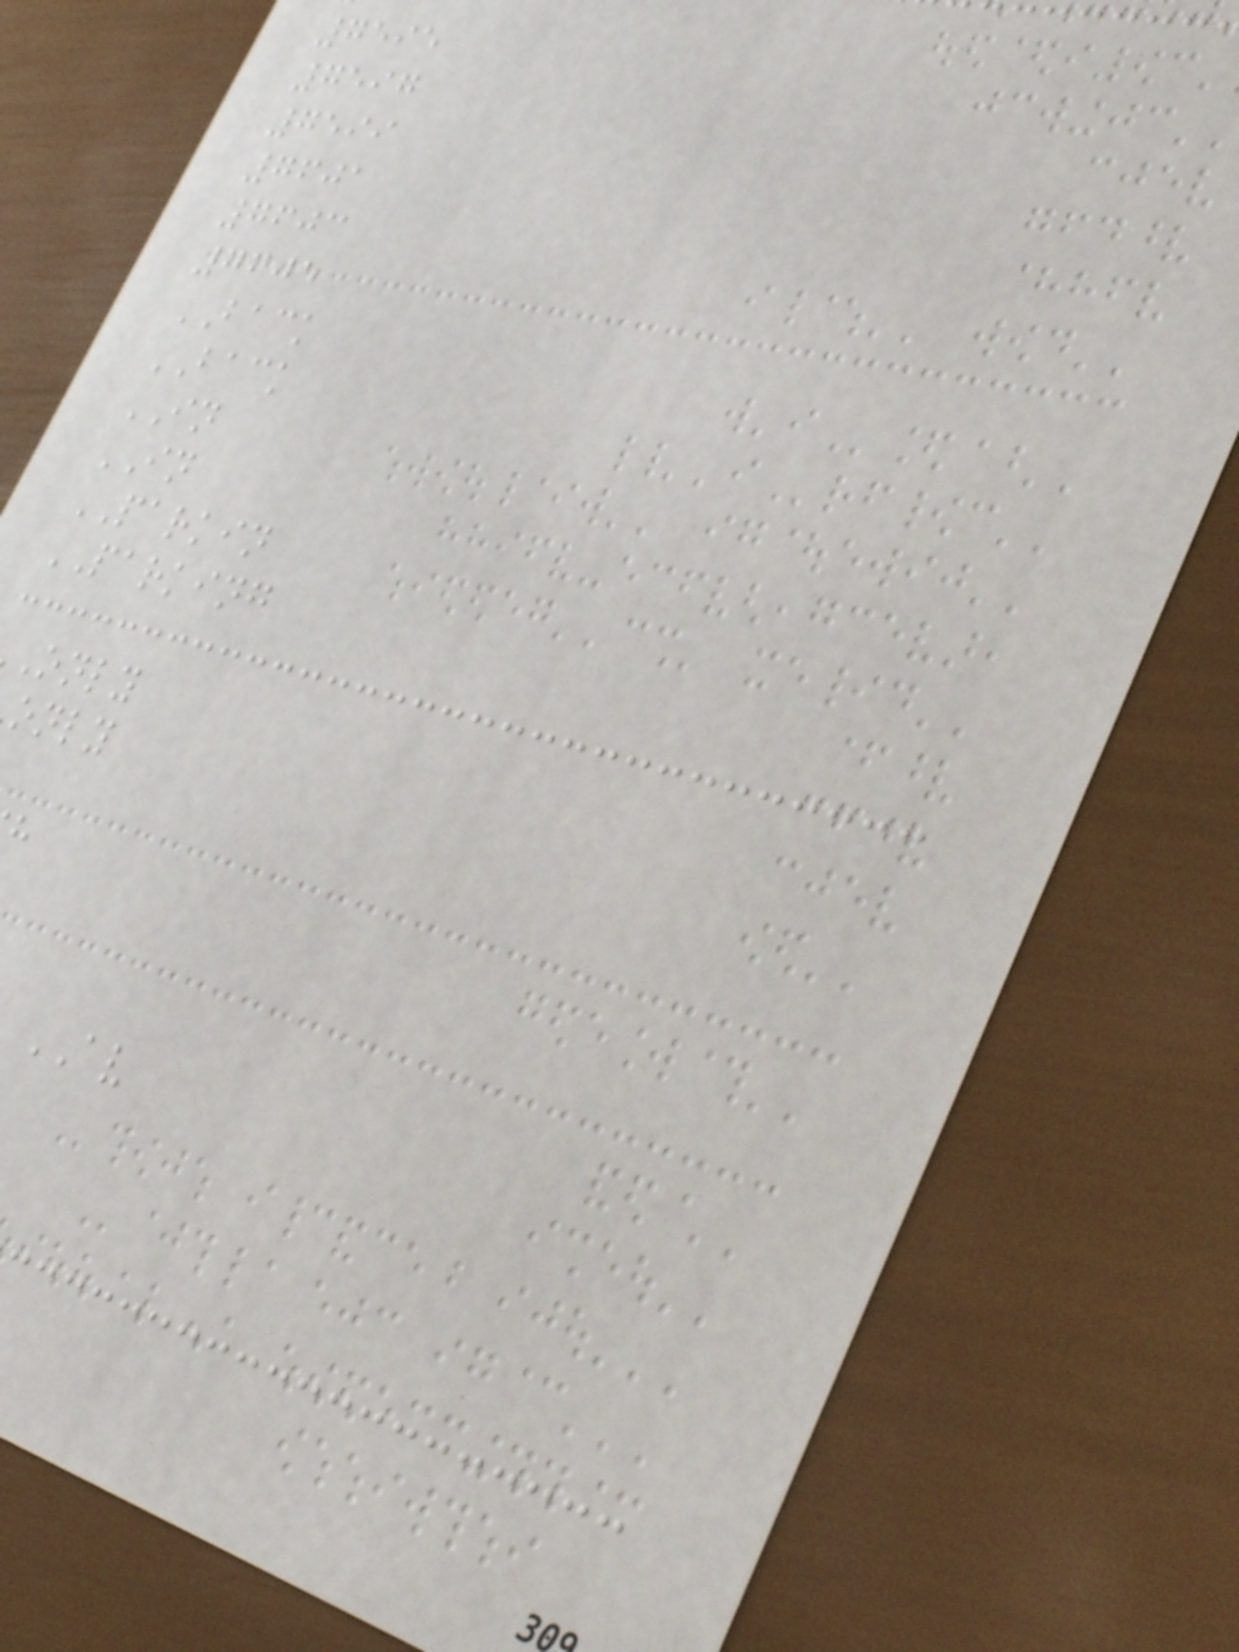7595
7597
7599
7601
7603
7605
BACK
BACK
IN
IN
PARKIN
PARKING
only
only
AV
